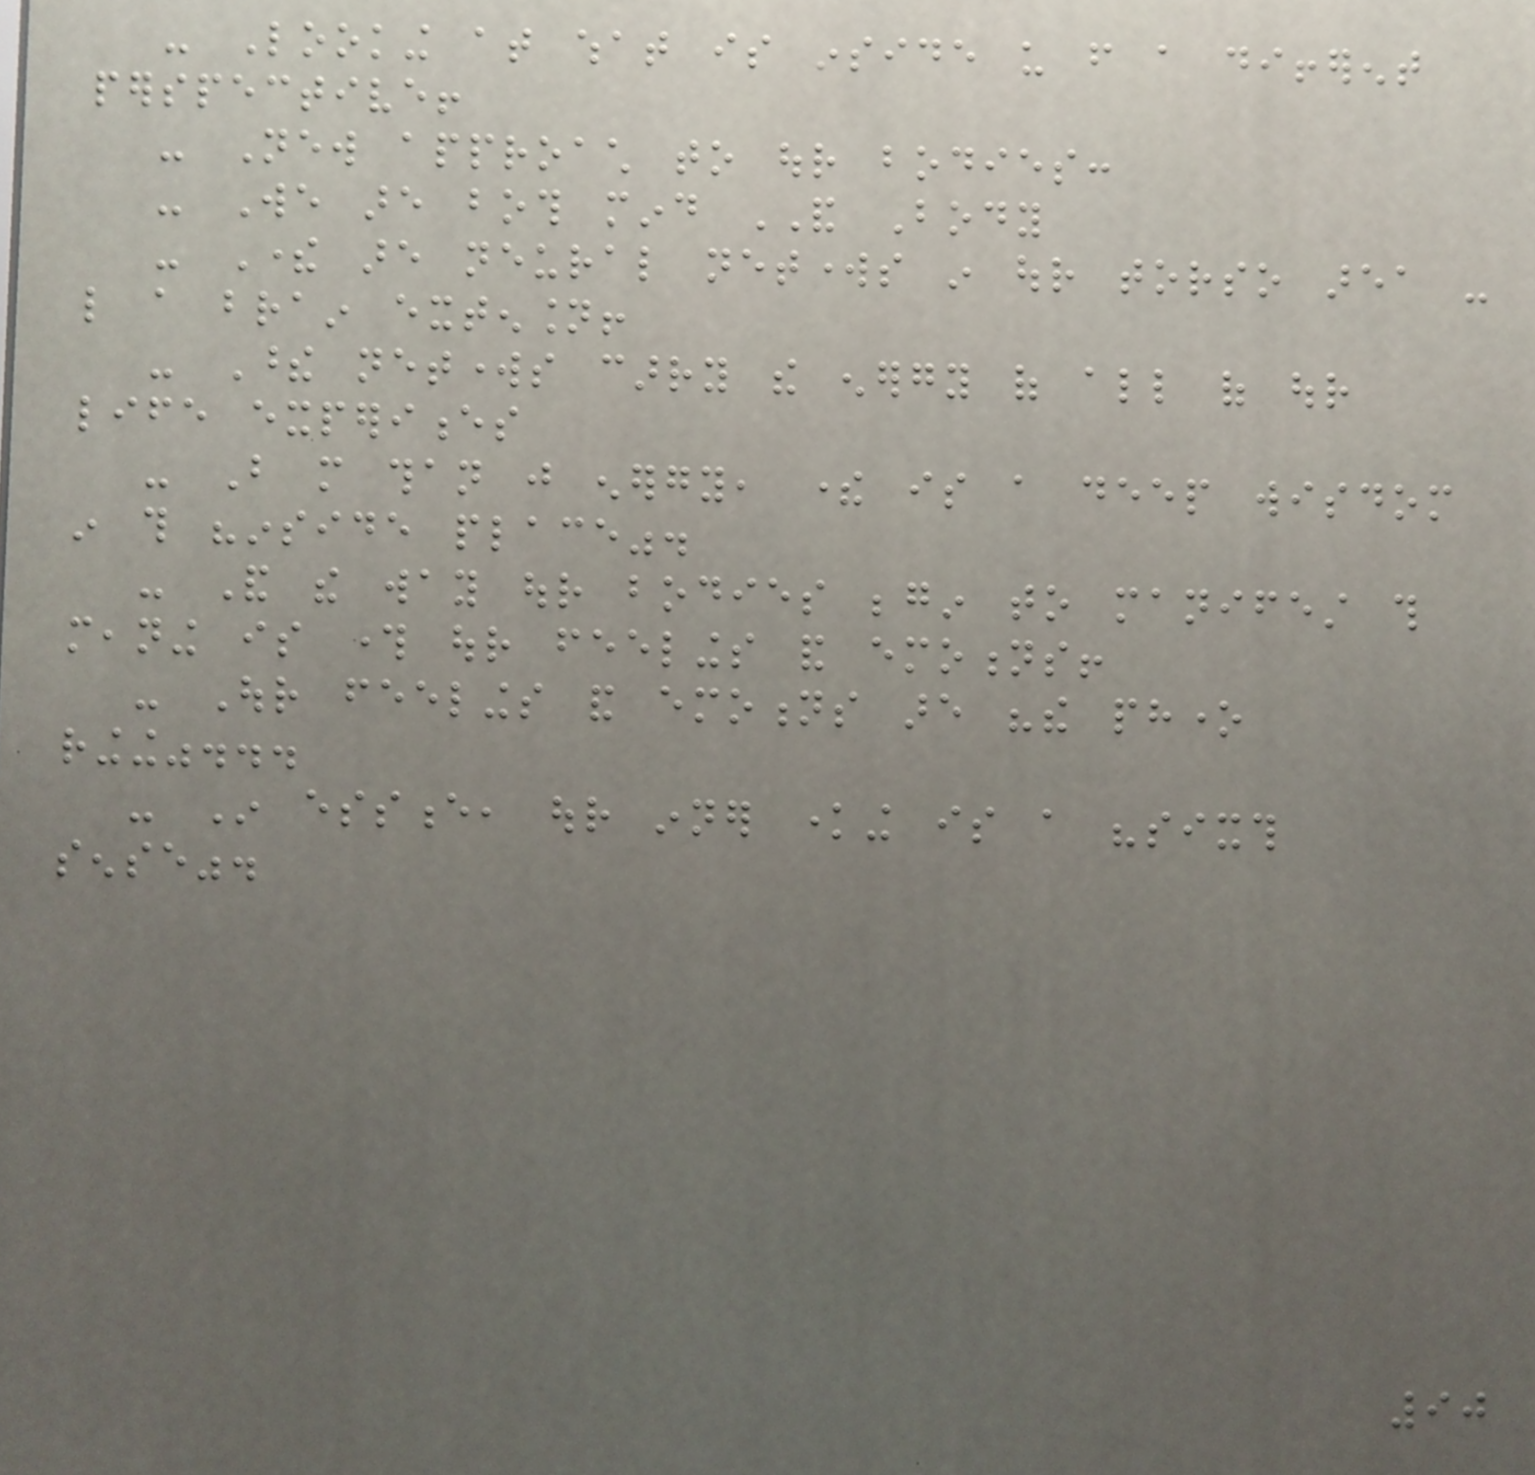- Looking at what is inside us from a different
perspective!
- New approach to our bodies:
- We are both mind AND Body
- There are neural networks in our torso area -
like a brain extension!
- These networks carry the energy of all of our
life experiences
- But more than just energy, there is a deep wisdom
in this "inside place".
- And the way our bodies begin to manifest this
meaning is through our feelings and emotions!
- Our feelings and emotions are "the phone
ringing"...
- In essence, our inner knowing is a "sixth
sense".
90
